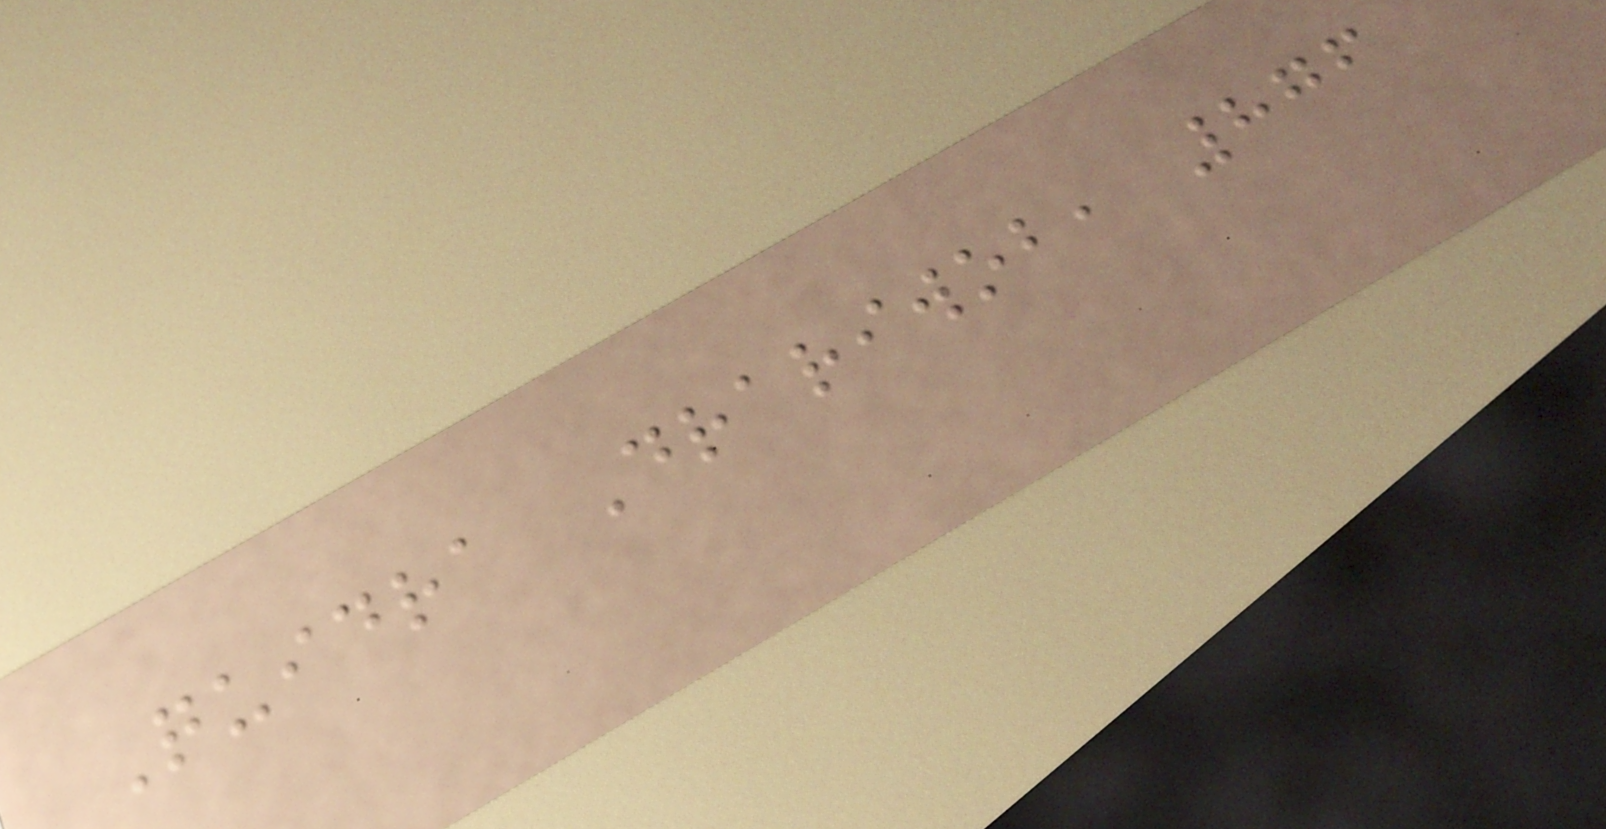Quidra Drariwob, 876
